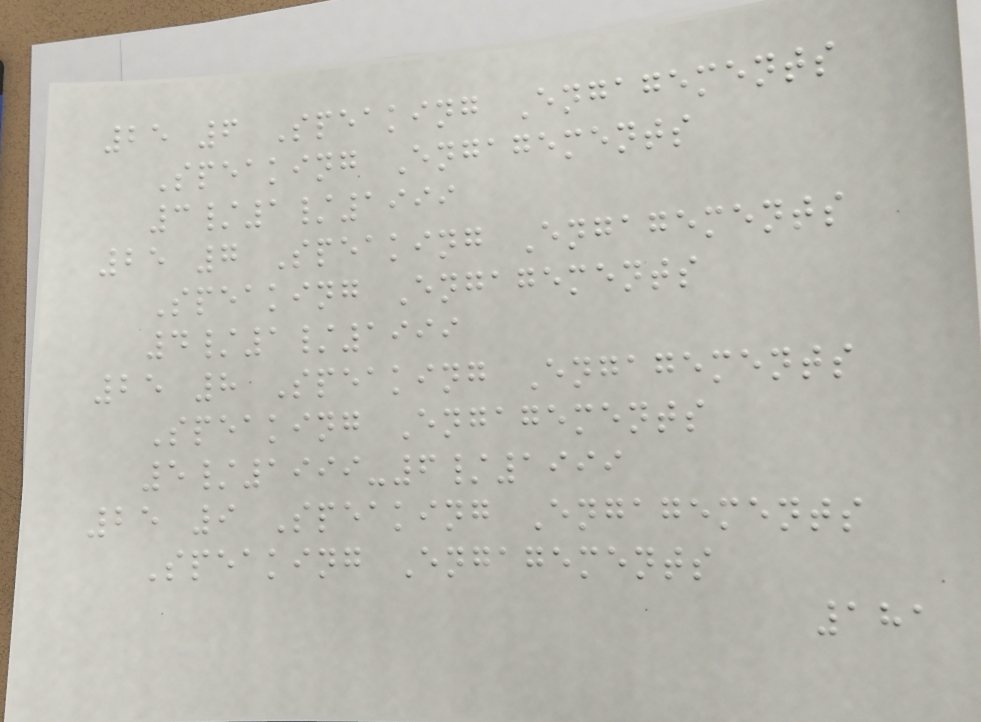25 6 Speaking Engagements
Speaking Engagements
3/1/1999
25 7 Speaking Engagements
Speaking Engagements
4/1/1999
25 8 Speaking Engagements
Speaking Engagements
5/1999-6/1999
25 9 Speaking Engagements
Speaking Engagements
181
